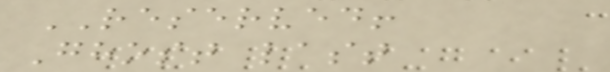RESERVED!
Ghost last
